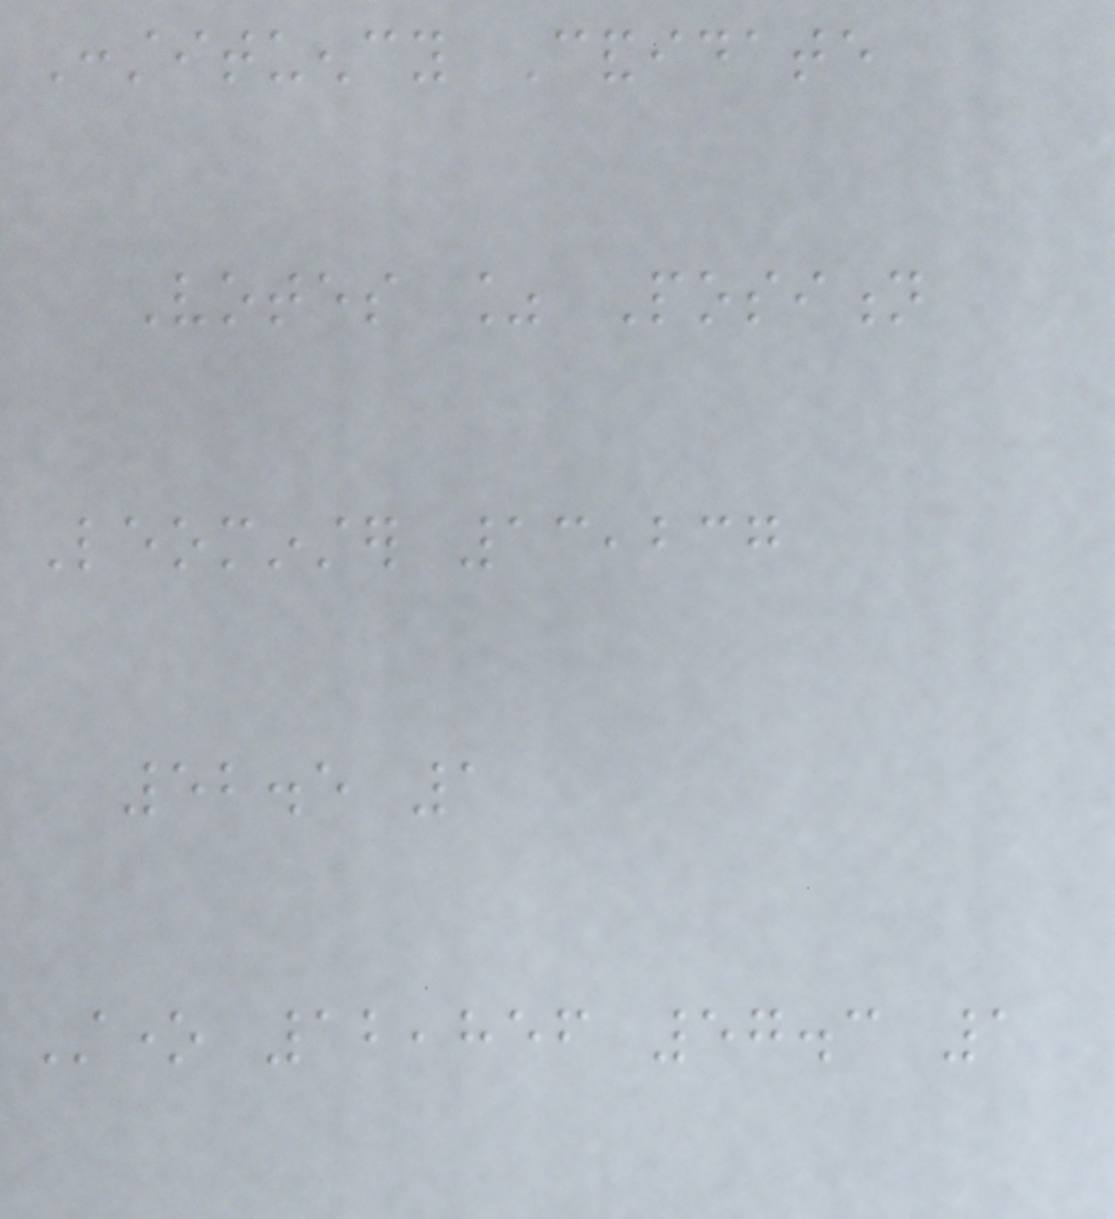Constituency Candidate
Votes % Position
Leominster 13,237
52.5 1
Stone 12,856 57.3 1
